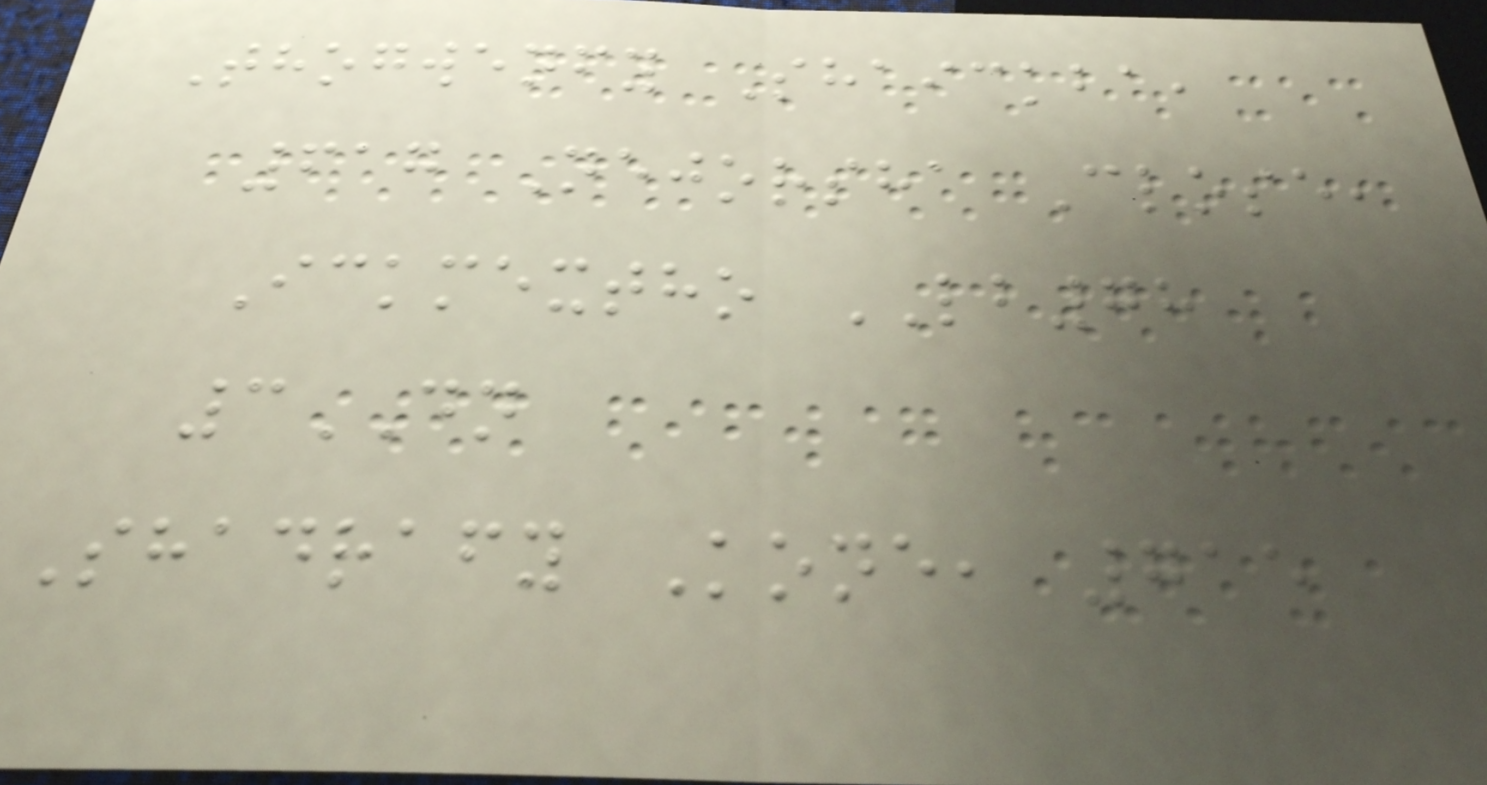Thogwenfy Shaickba,
617 Nejorsha Close,
Ickmextho LB78
3DN
Shadrafy Kone, 715
